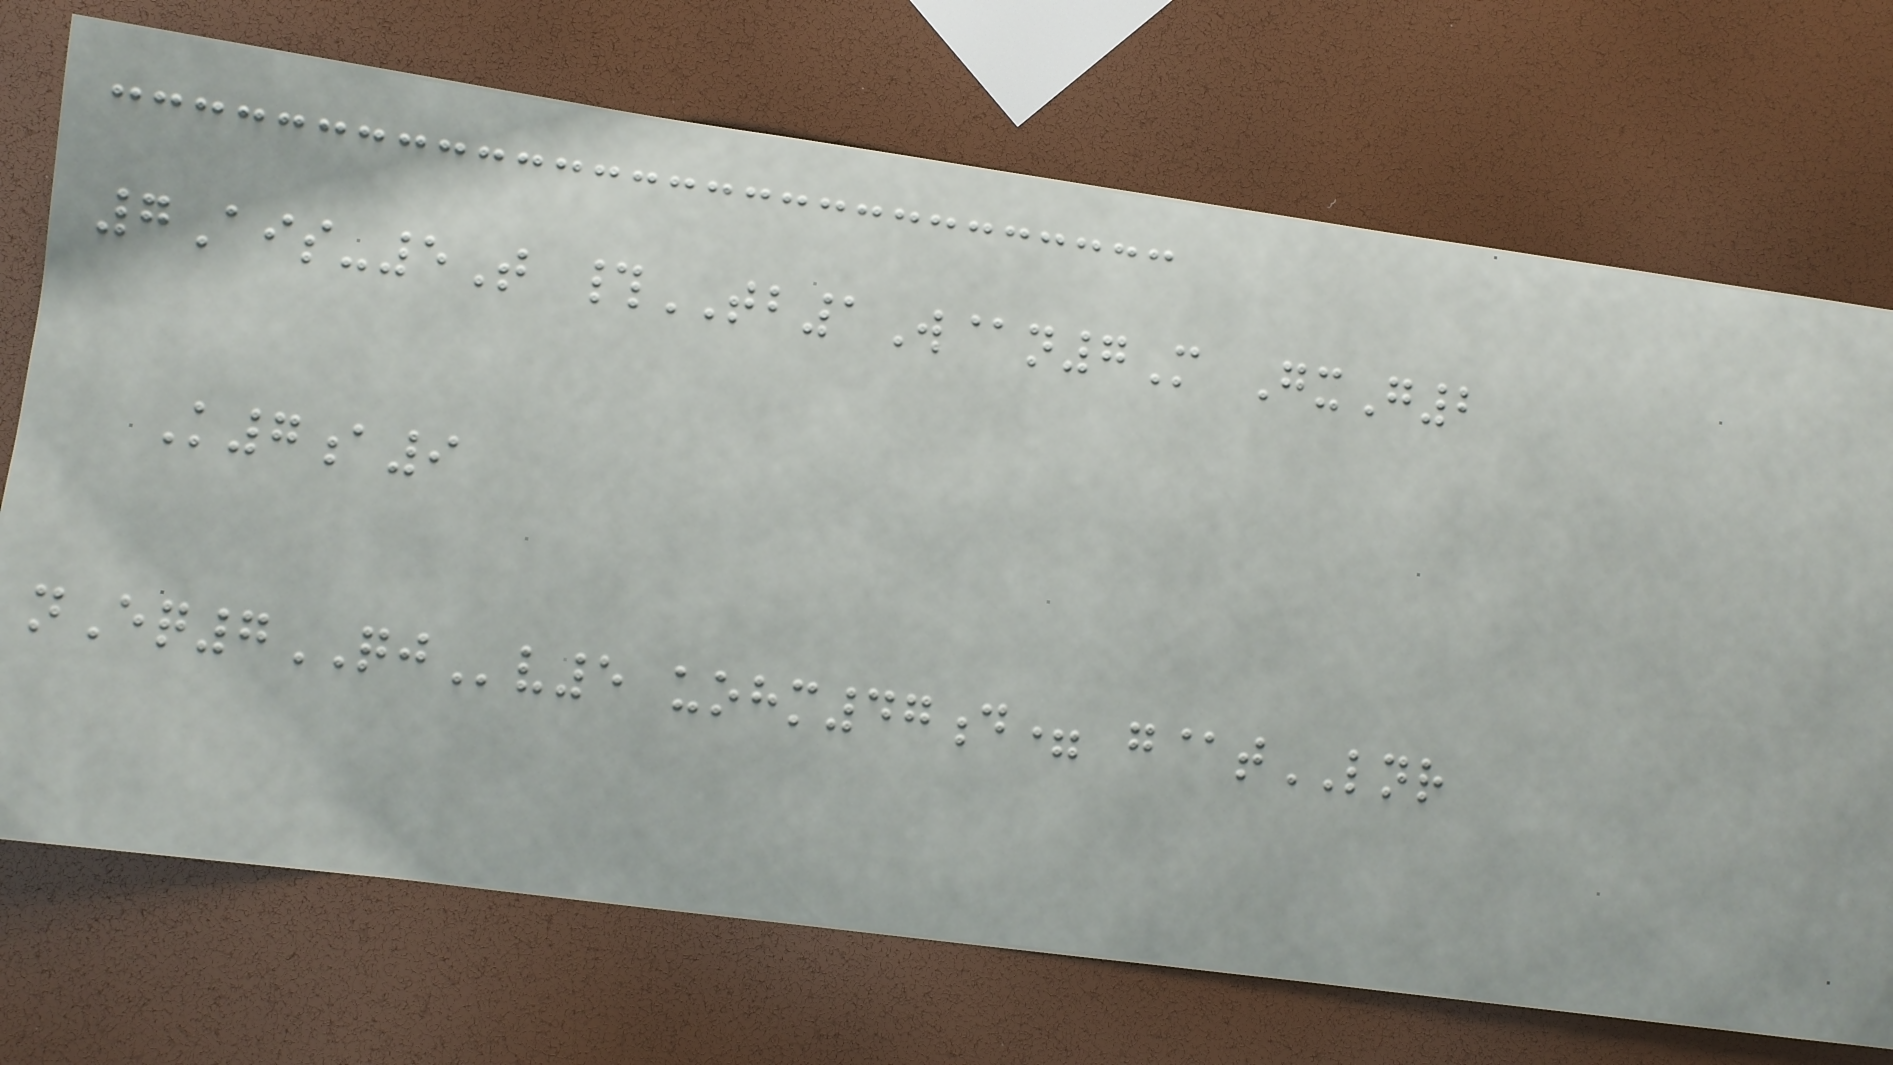7Ais-5T #TB1W@n7M GxG2
K7a9
nEq7QJv5 uohm47d= g@tLNR
